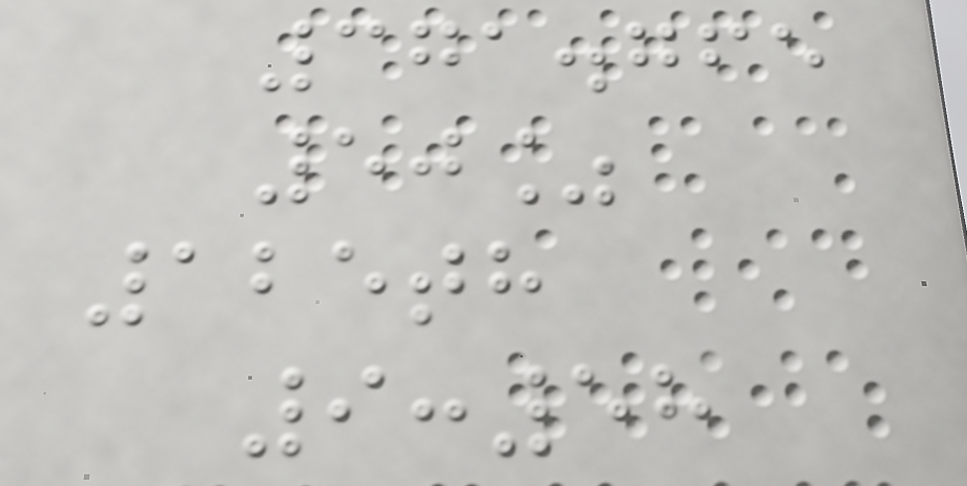371.765
50%
125th
9:58
